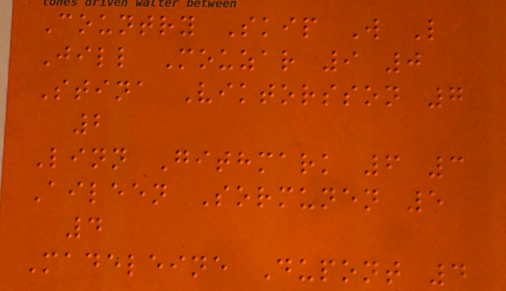Country Skip W L
Jill Mouzar 9 0
Stina Viktorsson 7
2
Linn Githmark 6 3
Aileen Sormunen 5
4
Madeleine Dupont 4
